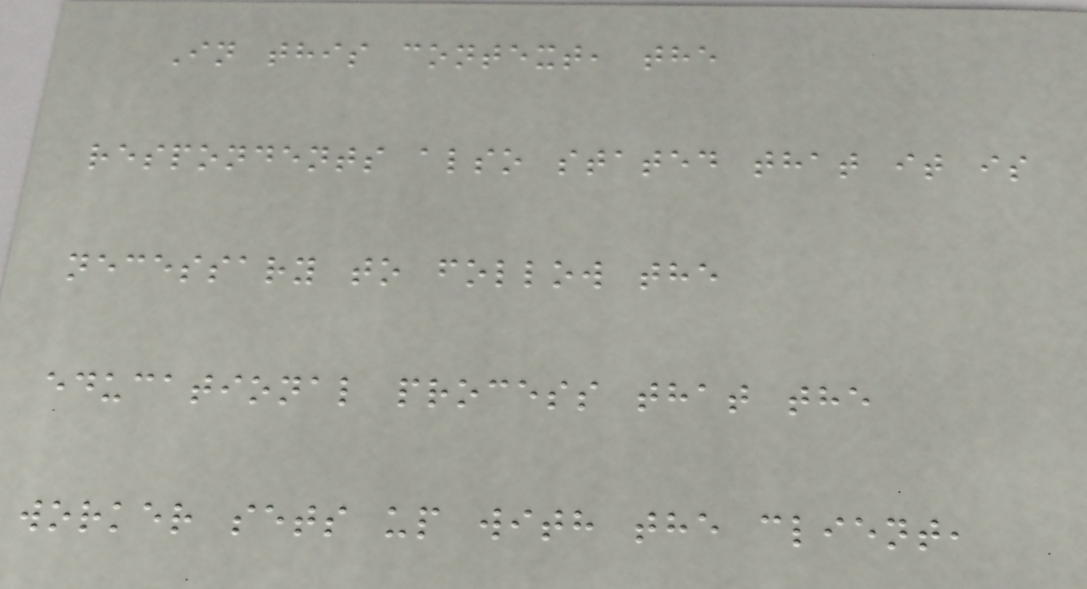In this context, the
respondents also stated that it is
necessary to follow the
educational process that the
worker sets up with the client,
